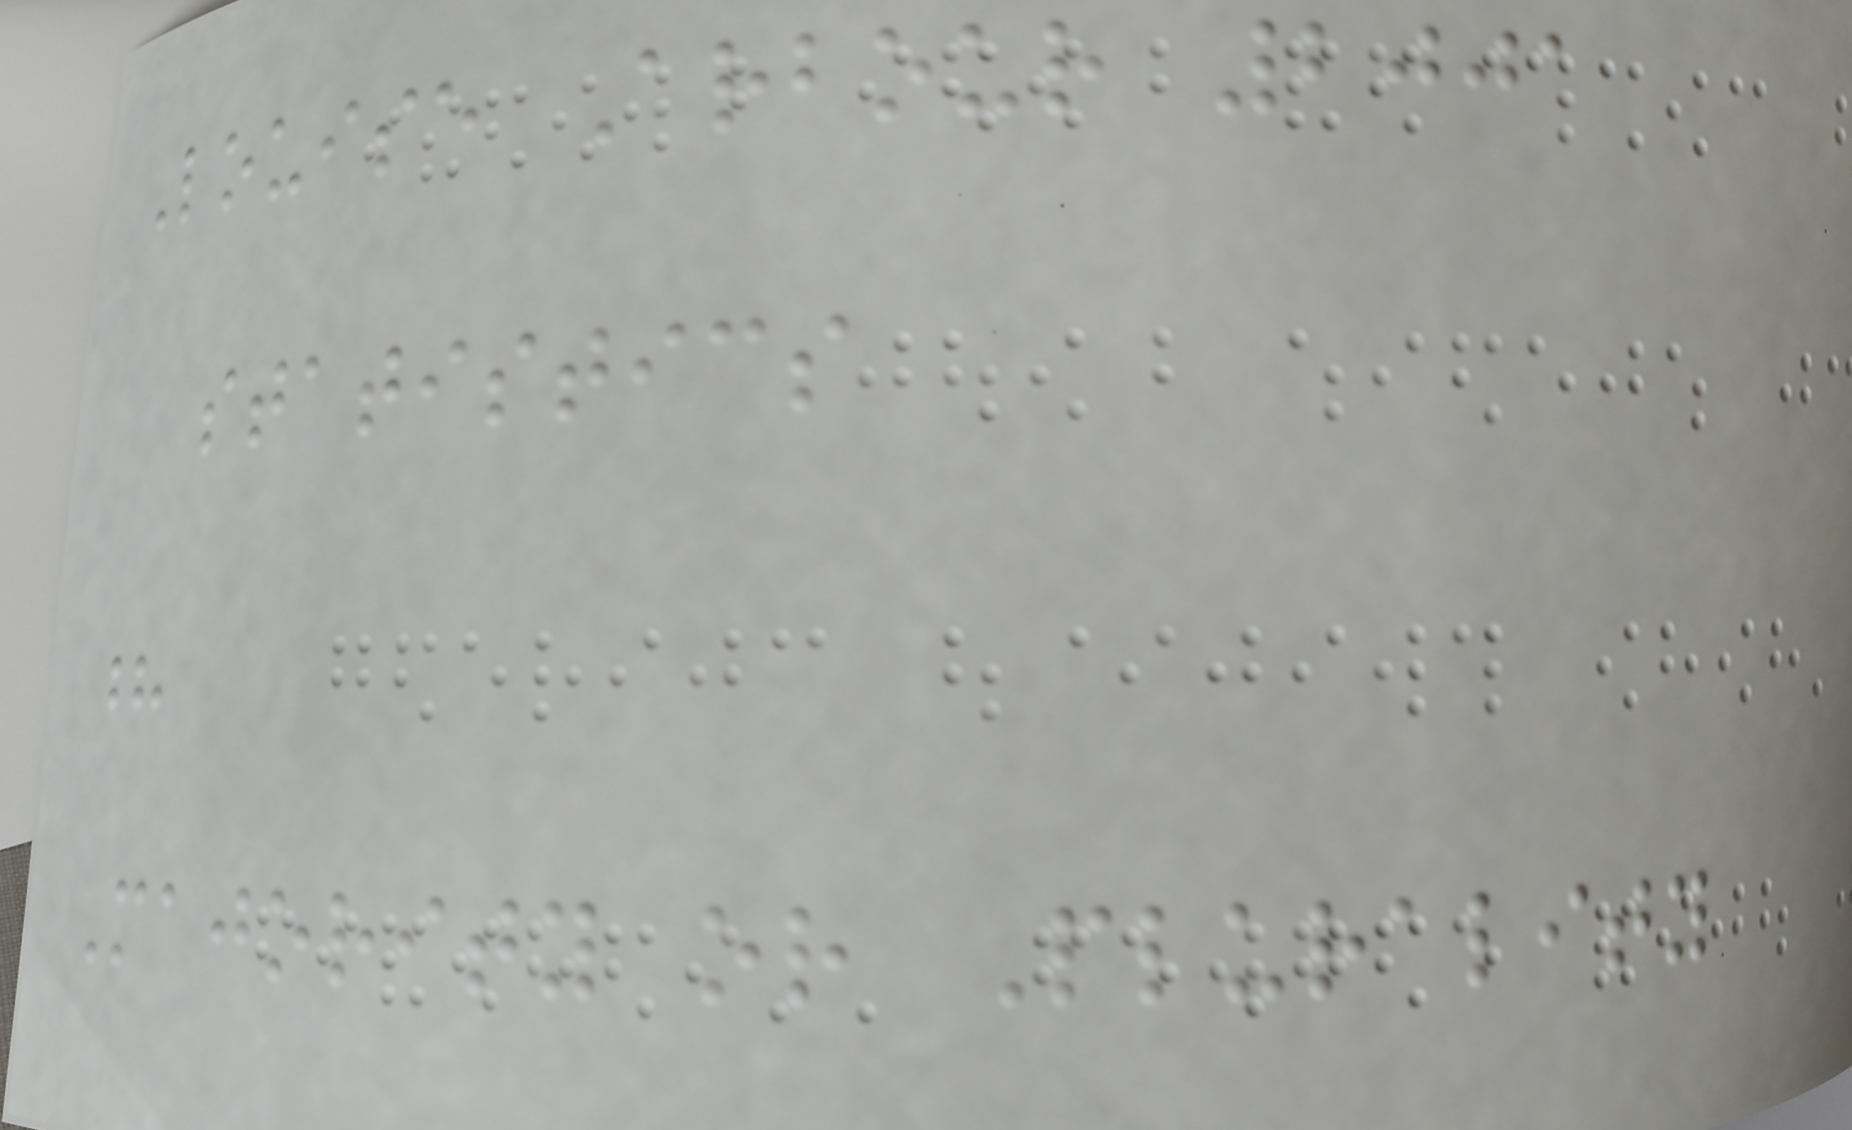Louise Arbour 2001
statistics
?
Majority or Plurality
